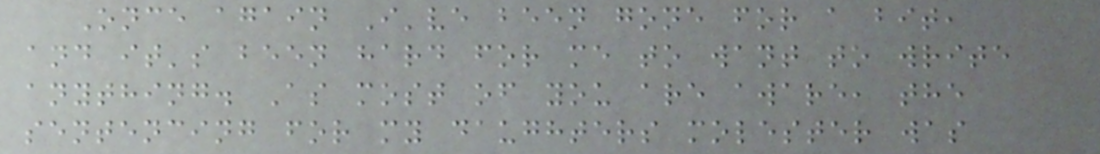Once again I've been gone for a bit,
and it's been hard for me to want to write
anything. As most of you are aware, the
sentencing for my daughters molester was
